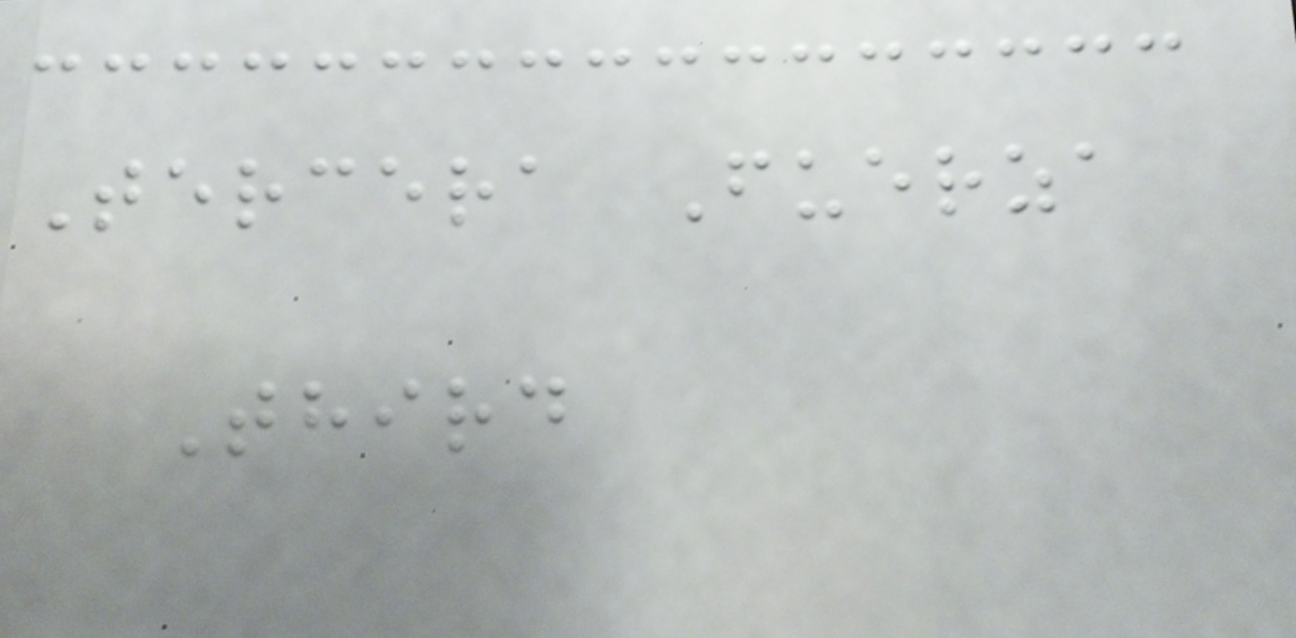Tercera Fuerza
Third
